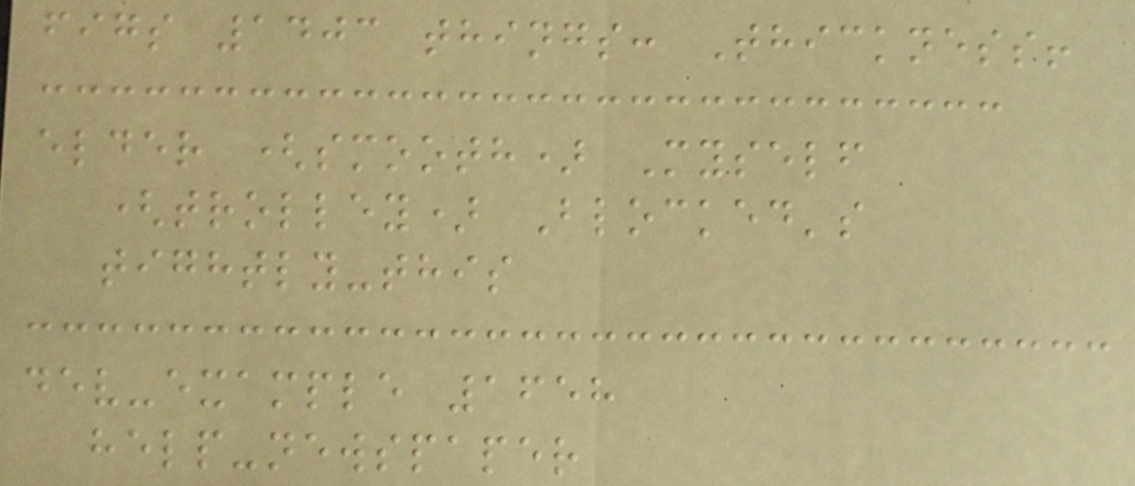figs 1403 things: Thickness!
elder (smooth) Myself
(trolley) Blocked's
tightly-this
dev-example 1658
help-newspaper
